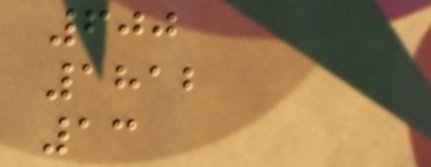600
1812
13
